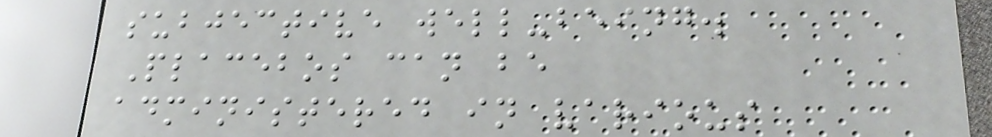subjective well-being.
Placebos can be
administered in various
